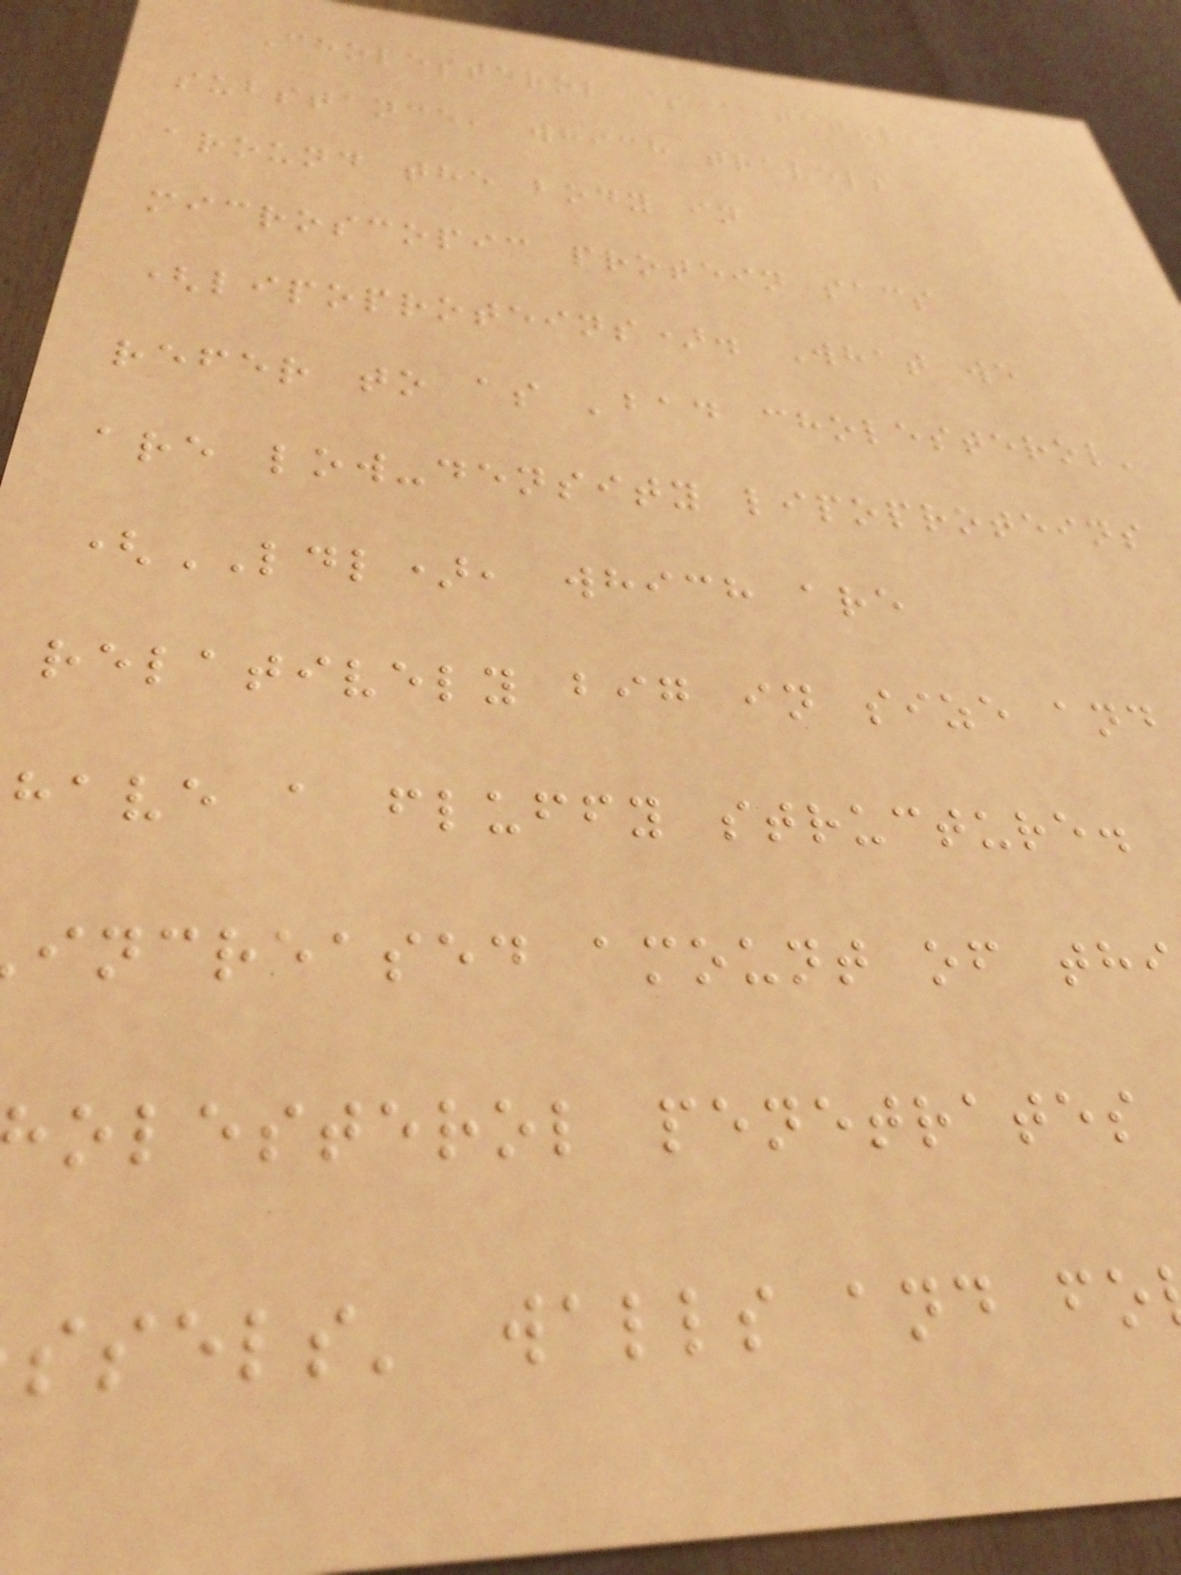Cholesterol is a fat-like
substance, which travels
around the body in
microscopic protein sacs
(lipoproteins). What we
refer to as 'bad cholesterol'
are low-density lipoproteins
(LDL), which are
relatively big in size and
have a fluffy structure.
increased amount of thi
olesterol penetrates
ssels' walls and fo
